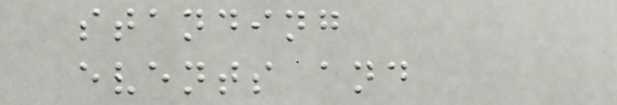standing
events and
